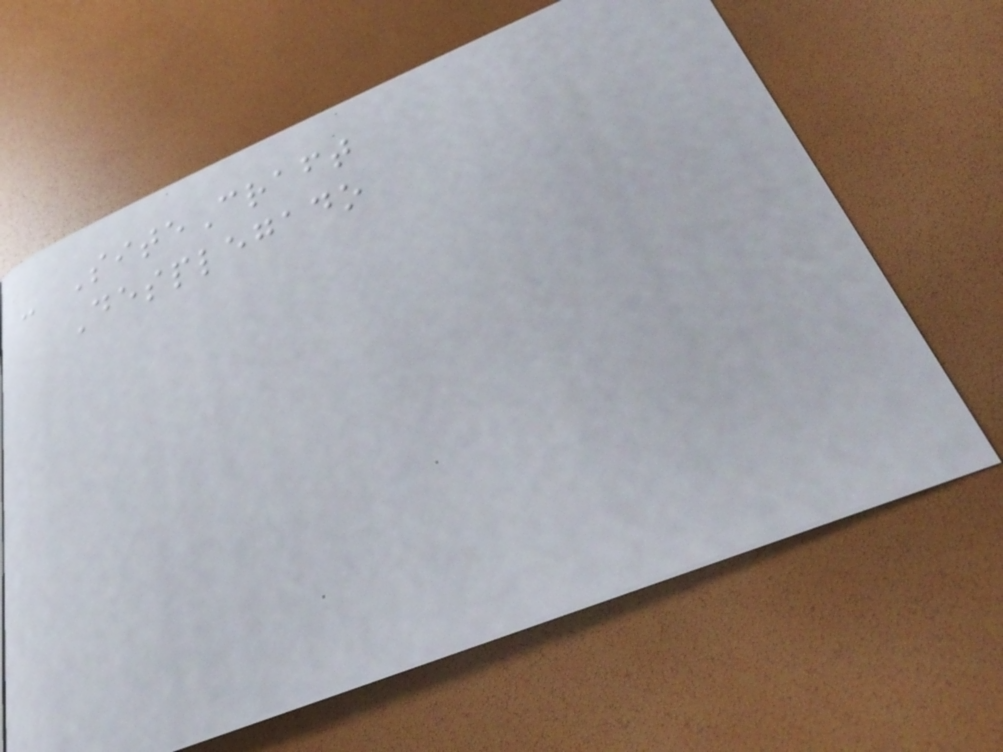- SiteCraft
Desplegado
